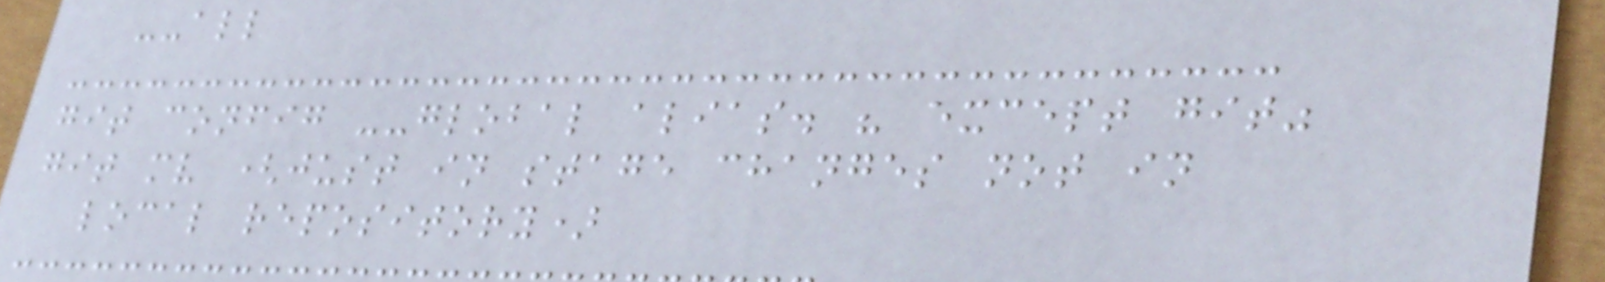--all
git config --global alias. " except git"
git mv (just in stage changes not in
local repository)
